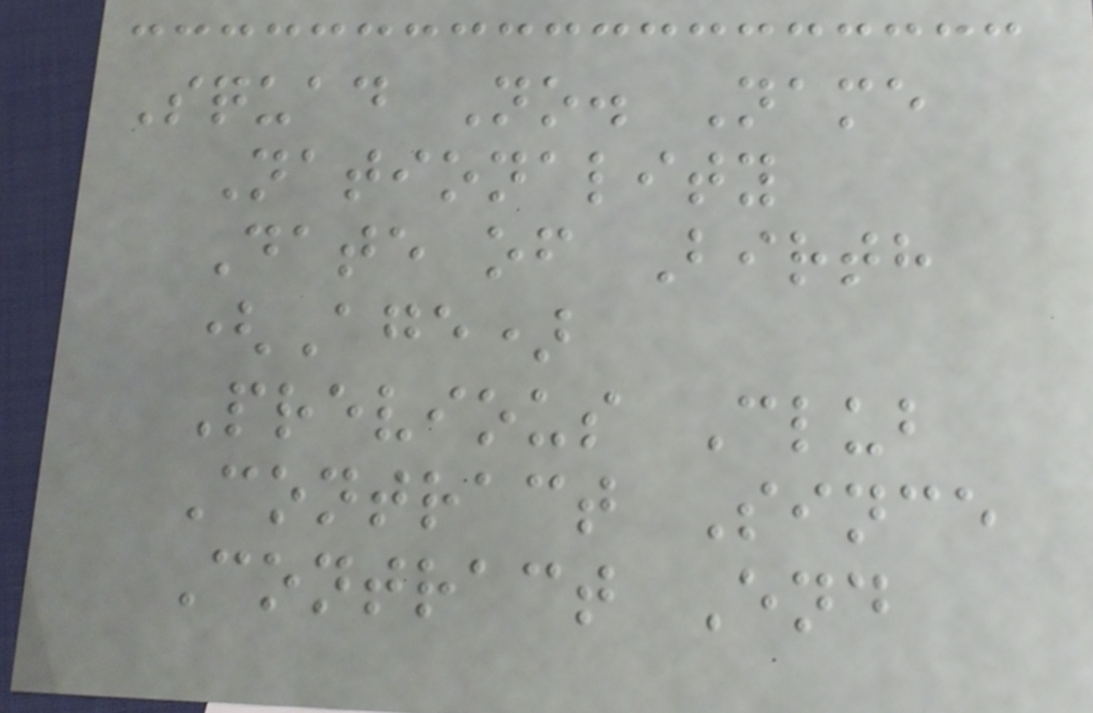Squad No. Name
Nationality
Date of Birth
(Age)
Previous Club
Contract Since
Contract End
